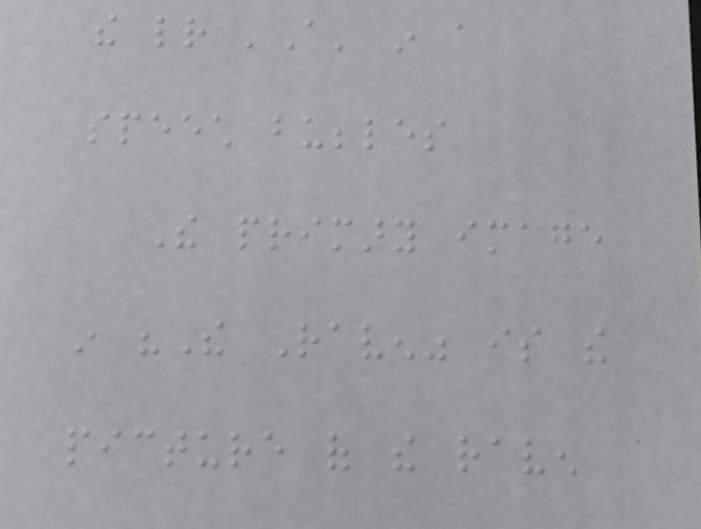the letter 'A' in a
speech bubbles
The primary image
in "The Raven" is the
picture of the raven
